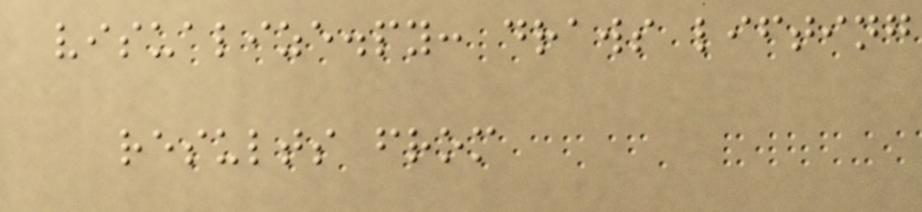visualize.py: draws lifting
results from
